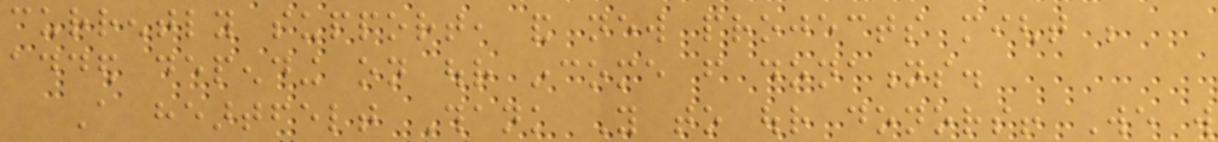currently support, and new projects might be
added depending on our income from donations.
A heartfelt Thank You to our donors! We will
